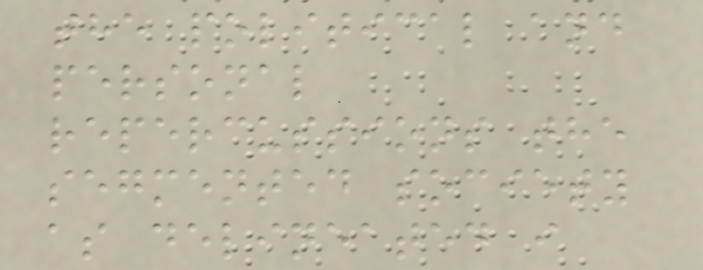the political and
personal
repercussions the
segmented society
as delineated i
